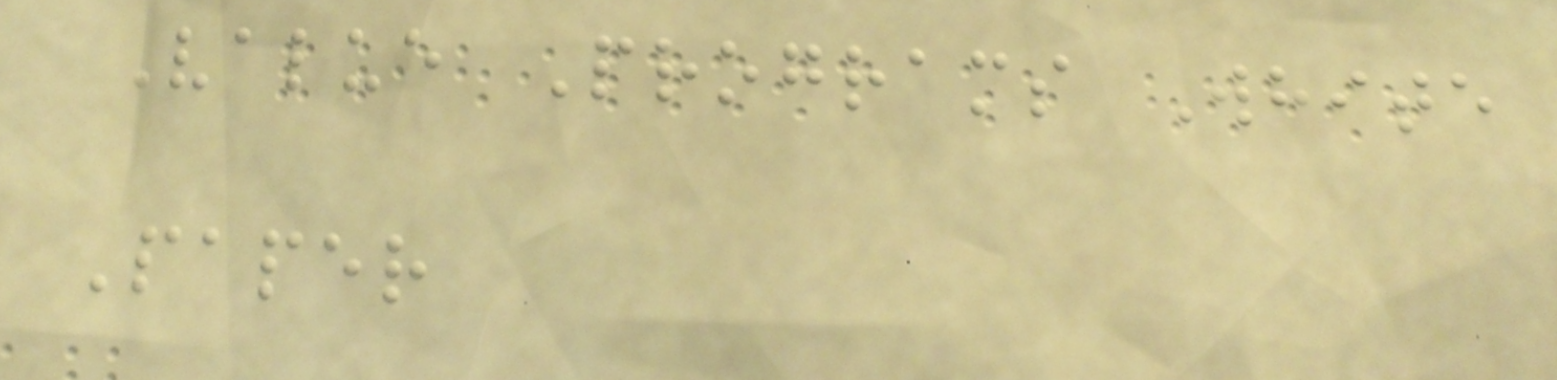Value Programs White
Paper
